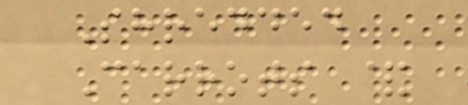Shredded
Carrots &
